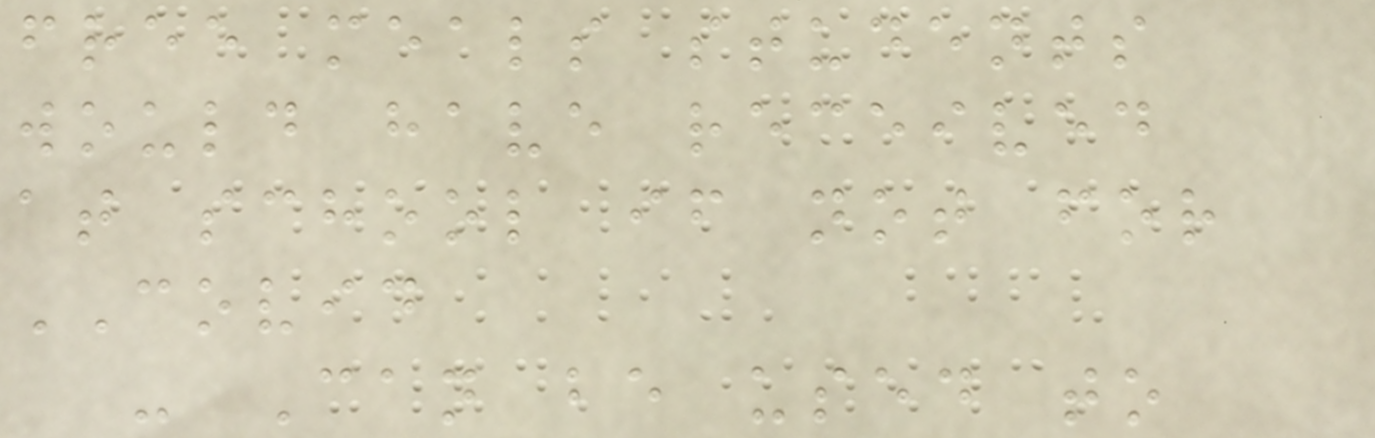free meals students
would have received
at school if not for
COVID
- Can be used to
